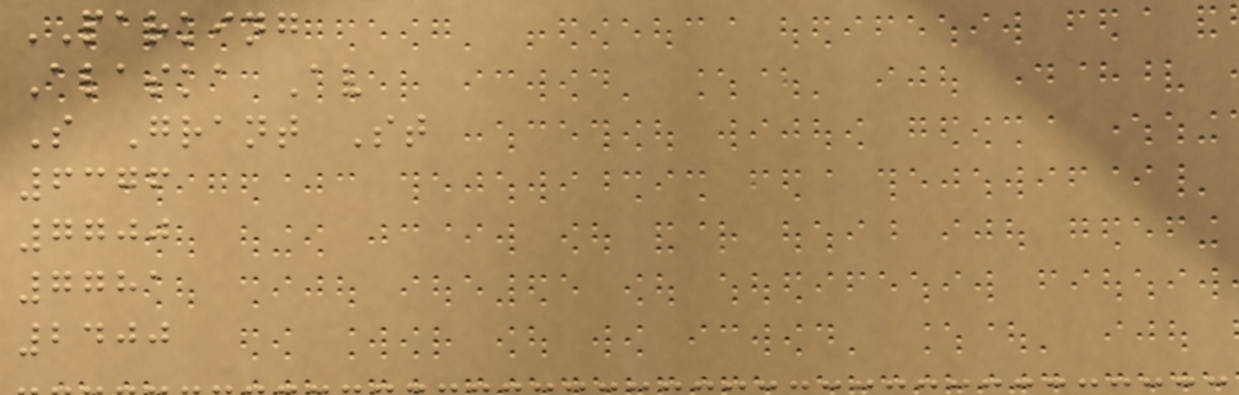PARKING
Alaska Av
S Grant St
6376
7700
7781
2400
